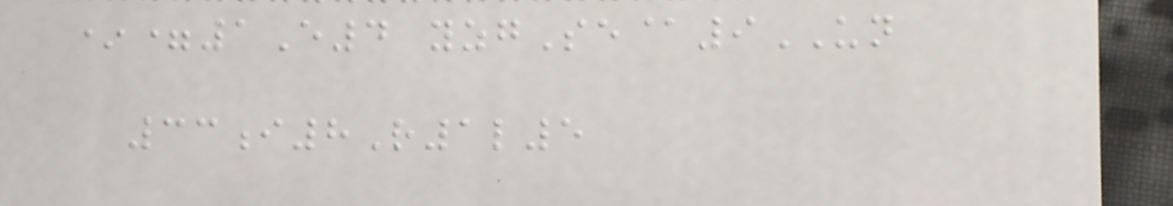*=1E4 yzgSe@9UN
33i8R1l5
